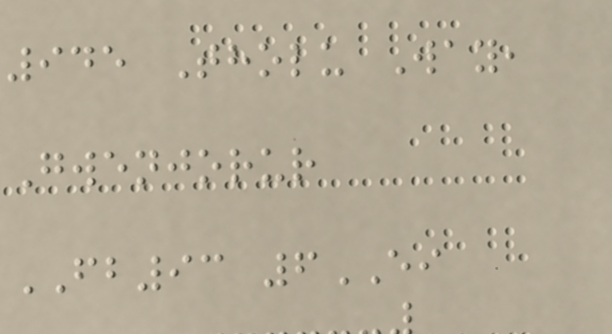945 Tholu Way,
Gwenjorur
FB93 6EI
